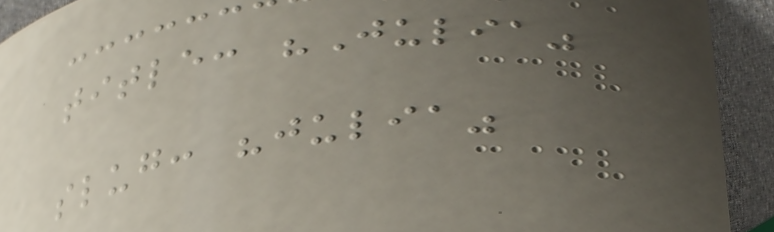title: "Julia"
slug: "julia"
